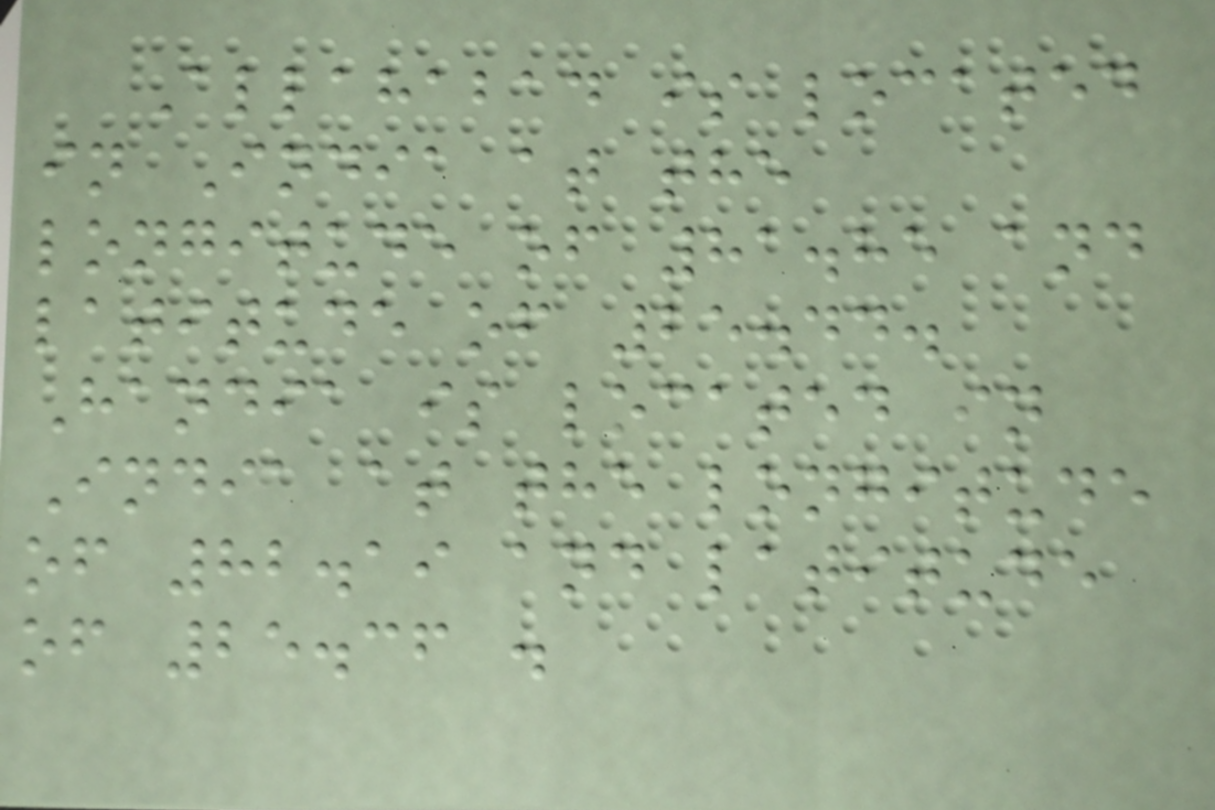Allahabad is located
in India at the
longitude of 81.85 and
latitude of 25.44.
Handia is located in
India at the longitude
of 82.19 and latitude
of 25.36 .
